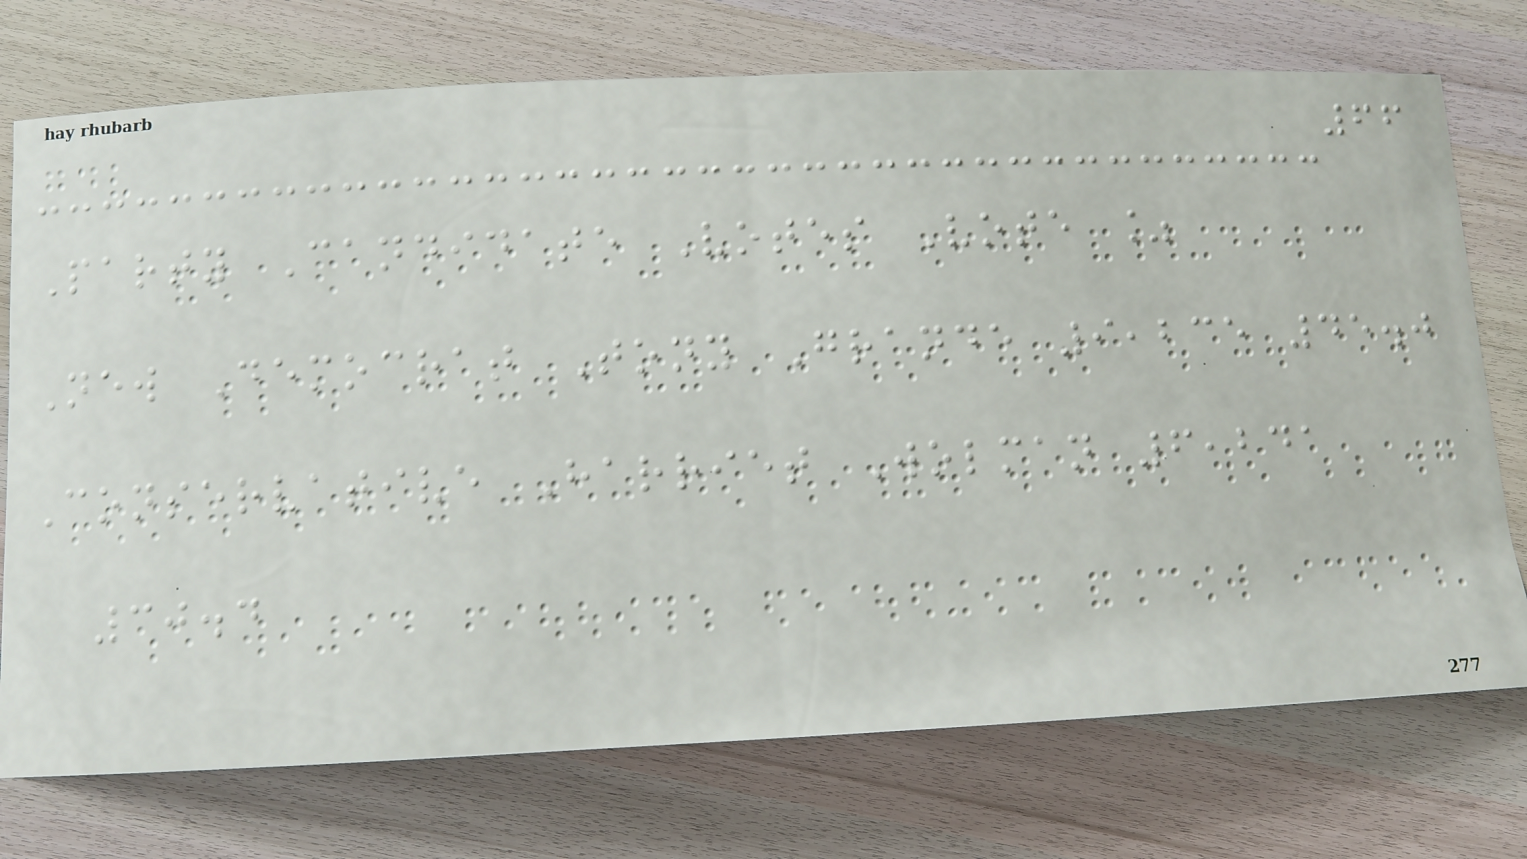66
Party Candidate Votes Vote %
New Democrat Tony Grande 9,235 45.0
Conservative Harriet Wolman 6,241
30.4
